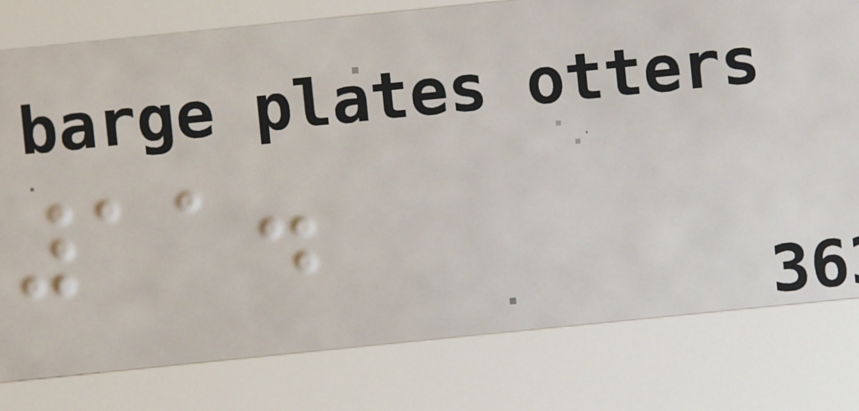11.
